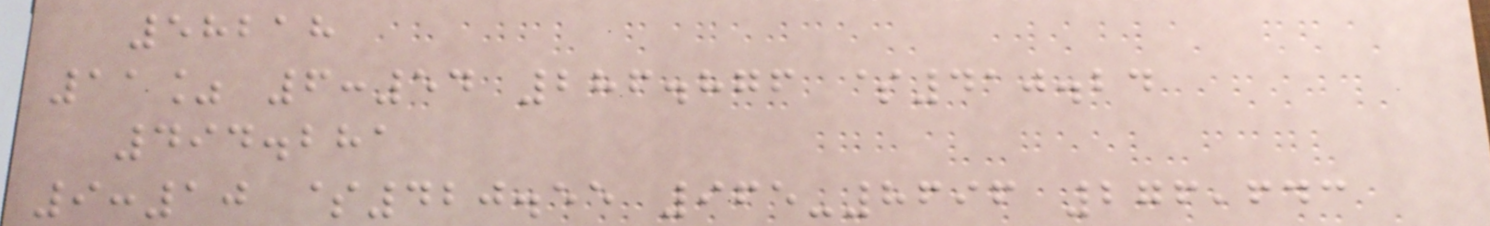58218
11% 6:54 286.876 $410.24
494.281
9:10 $420.55 965-8696 276,643
